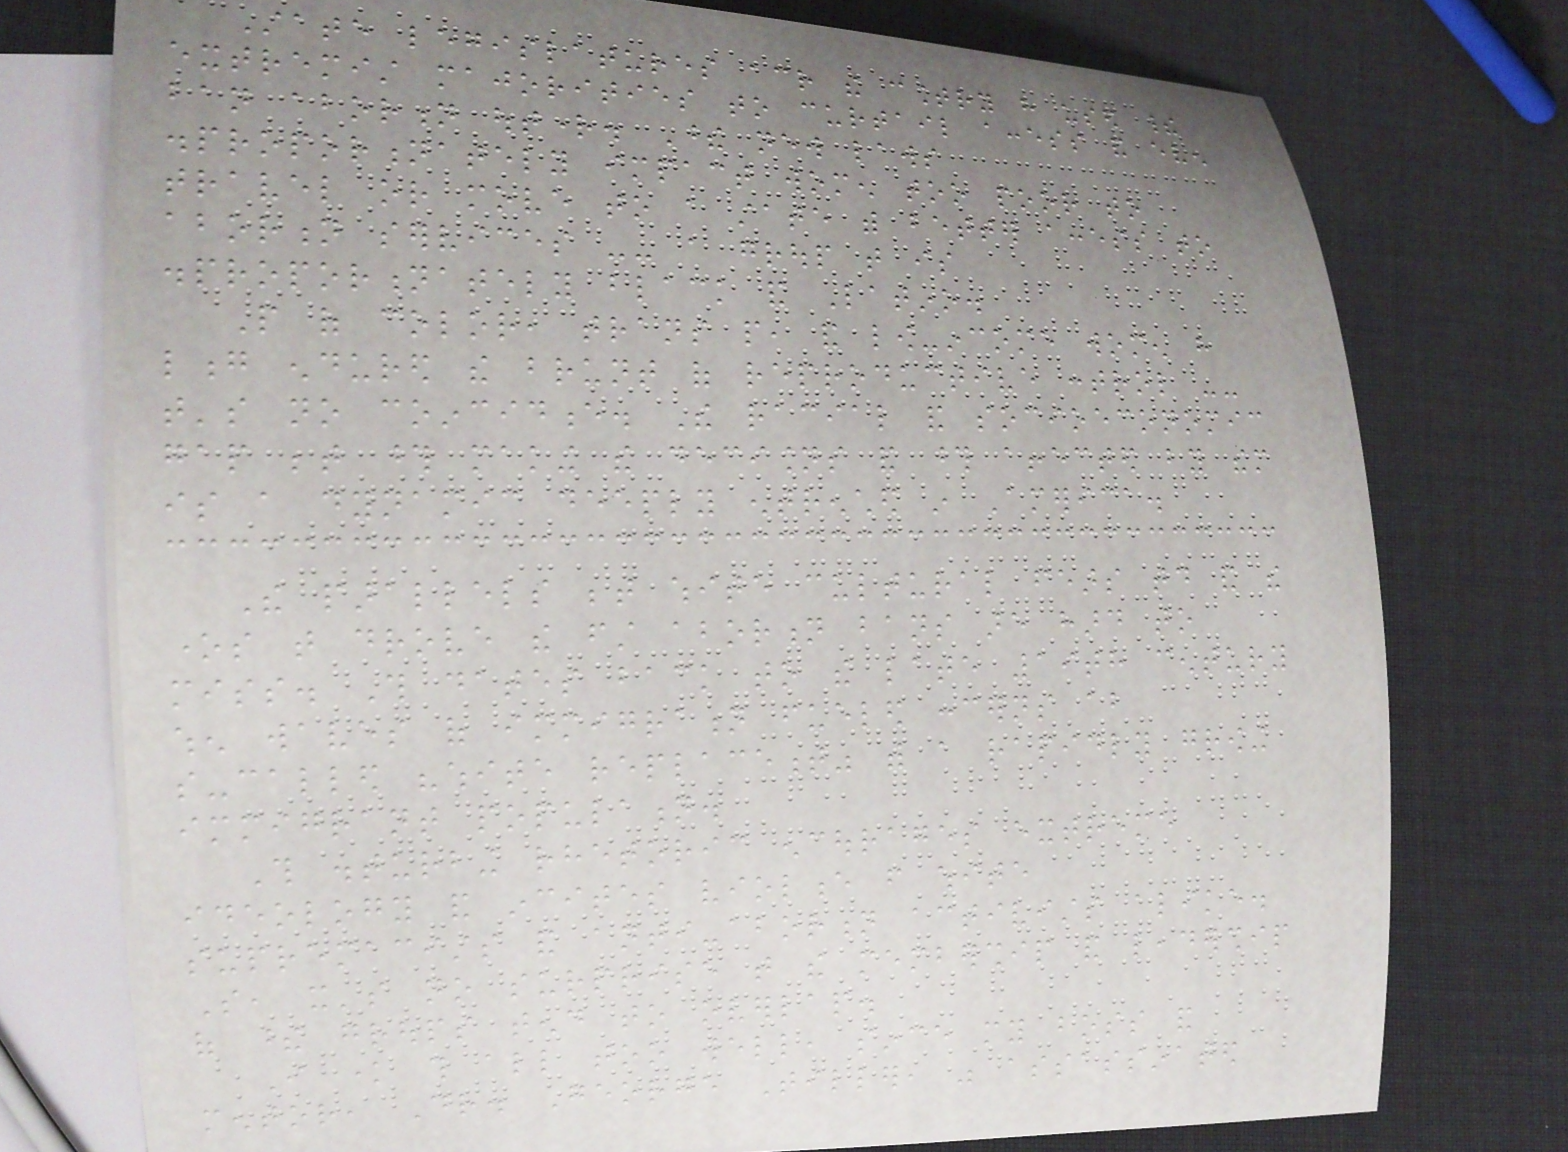State legislatures across the country have used their
extremist majorities to curtail access and even
ban abortion outright. These new laws
disproportionately impact women too poor to
travel or move to a state with better access to
abortion services -- a group that is
disproportionately black and Latino.
People of color, trans people, and low-income women have
long endured the brunt of reproductive control --
that's no coincidence. The racial and socioeconomic
gap between those making the decisions and those affected by them
is a dynamic deeply entrenched in America.
The parallels between white cultural fears today and the
ones that drove the first abortion bans are hard to
miss. This dates back to the late 19th century
when waves of immigration fueled concerns about
so-called "white replacement" with a rapidly growing
immigrant population.
This disturbing rhetoric encourages extreme
ideology and incites violence from white
supremacists and anti-abortion activists alike.
So, it's no surprise that the membership and leadership
of these groups tend to overlap.
I know this all too well, since my boss and
mentor, Dr. George Tiller, was assassinated
